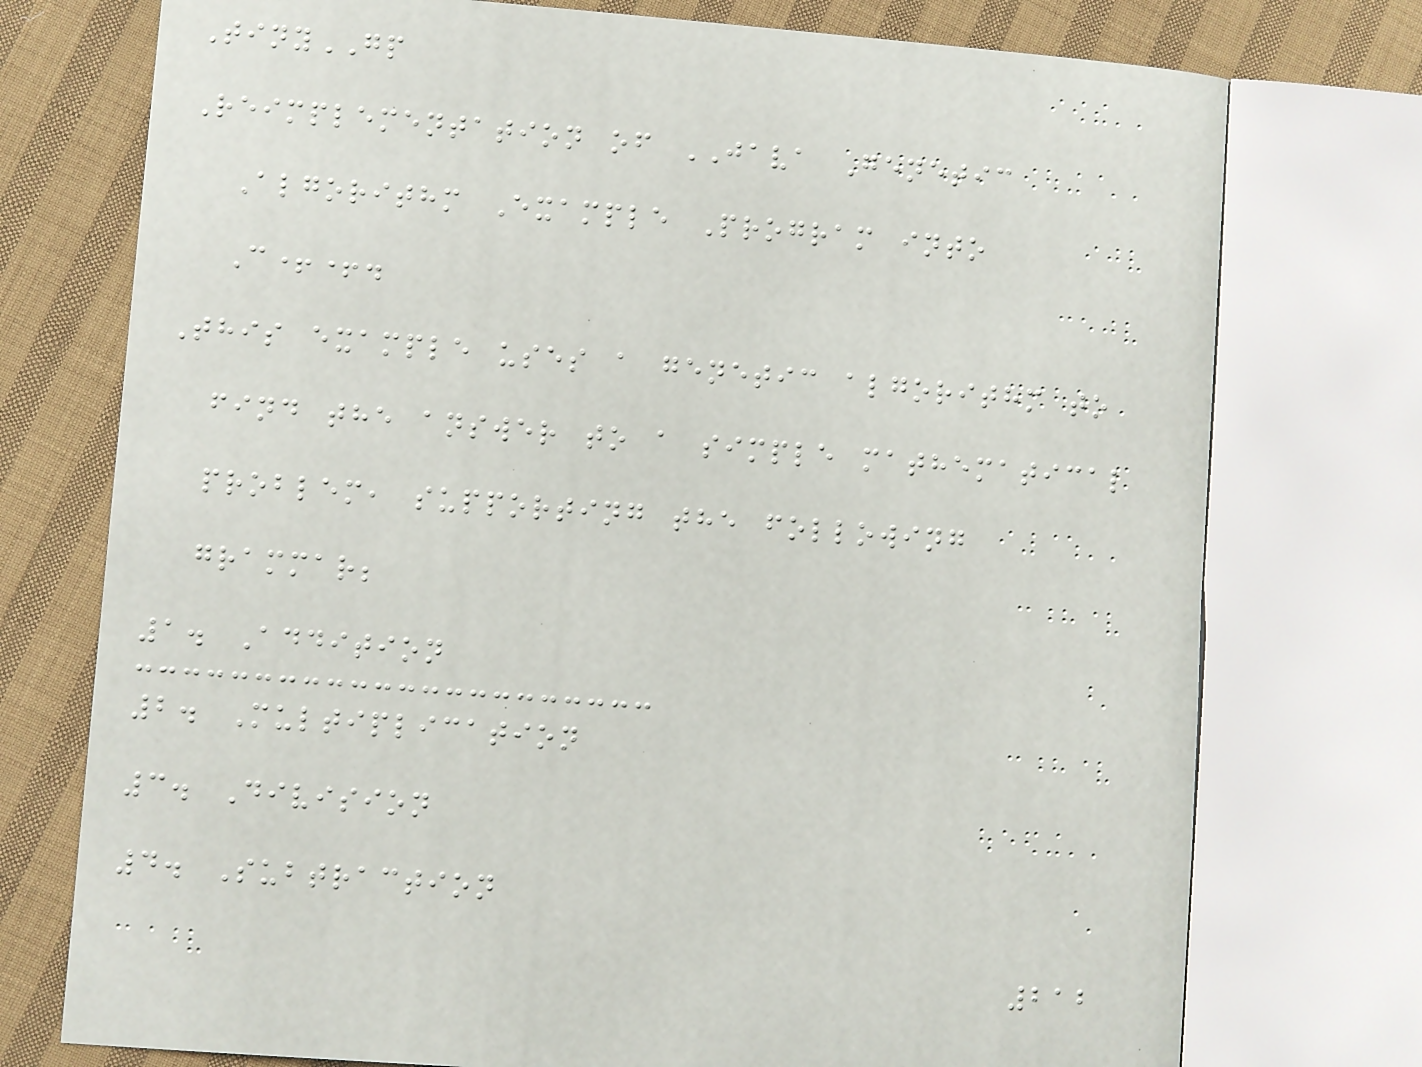TinyGP
Reimplementation of JAVA Genetic
Algorithm Example Program into
C++.
This example uses a genetic algorithm to
find the answer to a simple mathematical
problem, supporting the following
grammar;
1. Addition
2. Multiplication
3. Division
4. Subtraction
212
